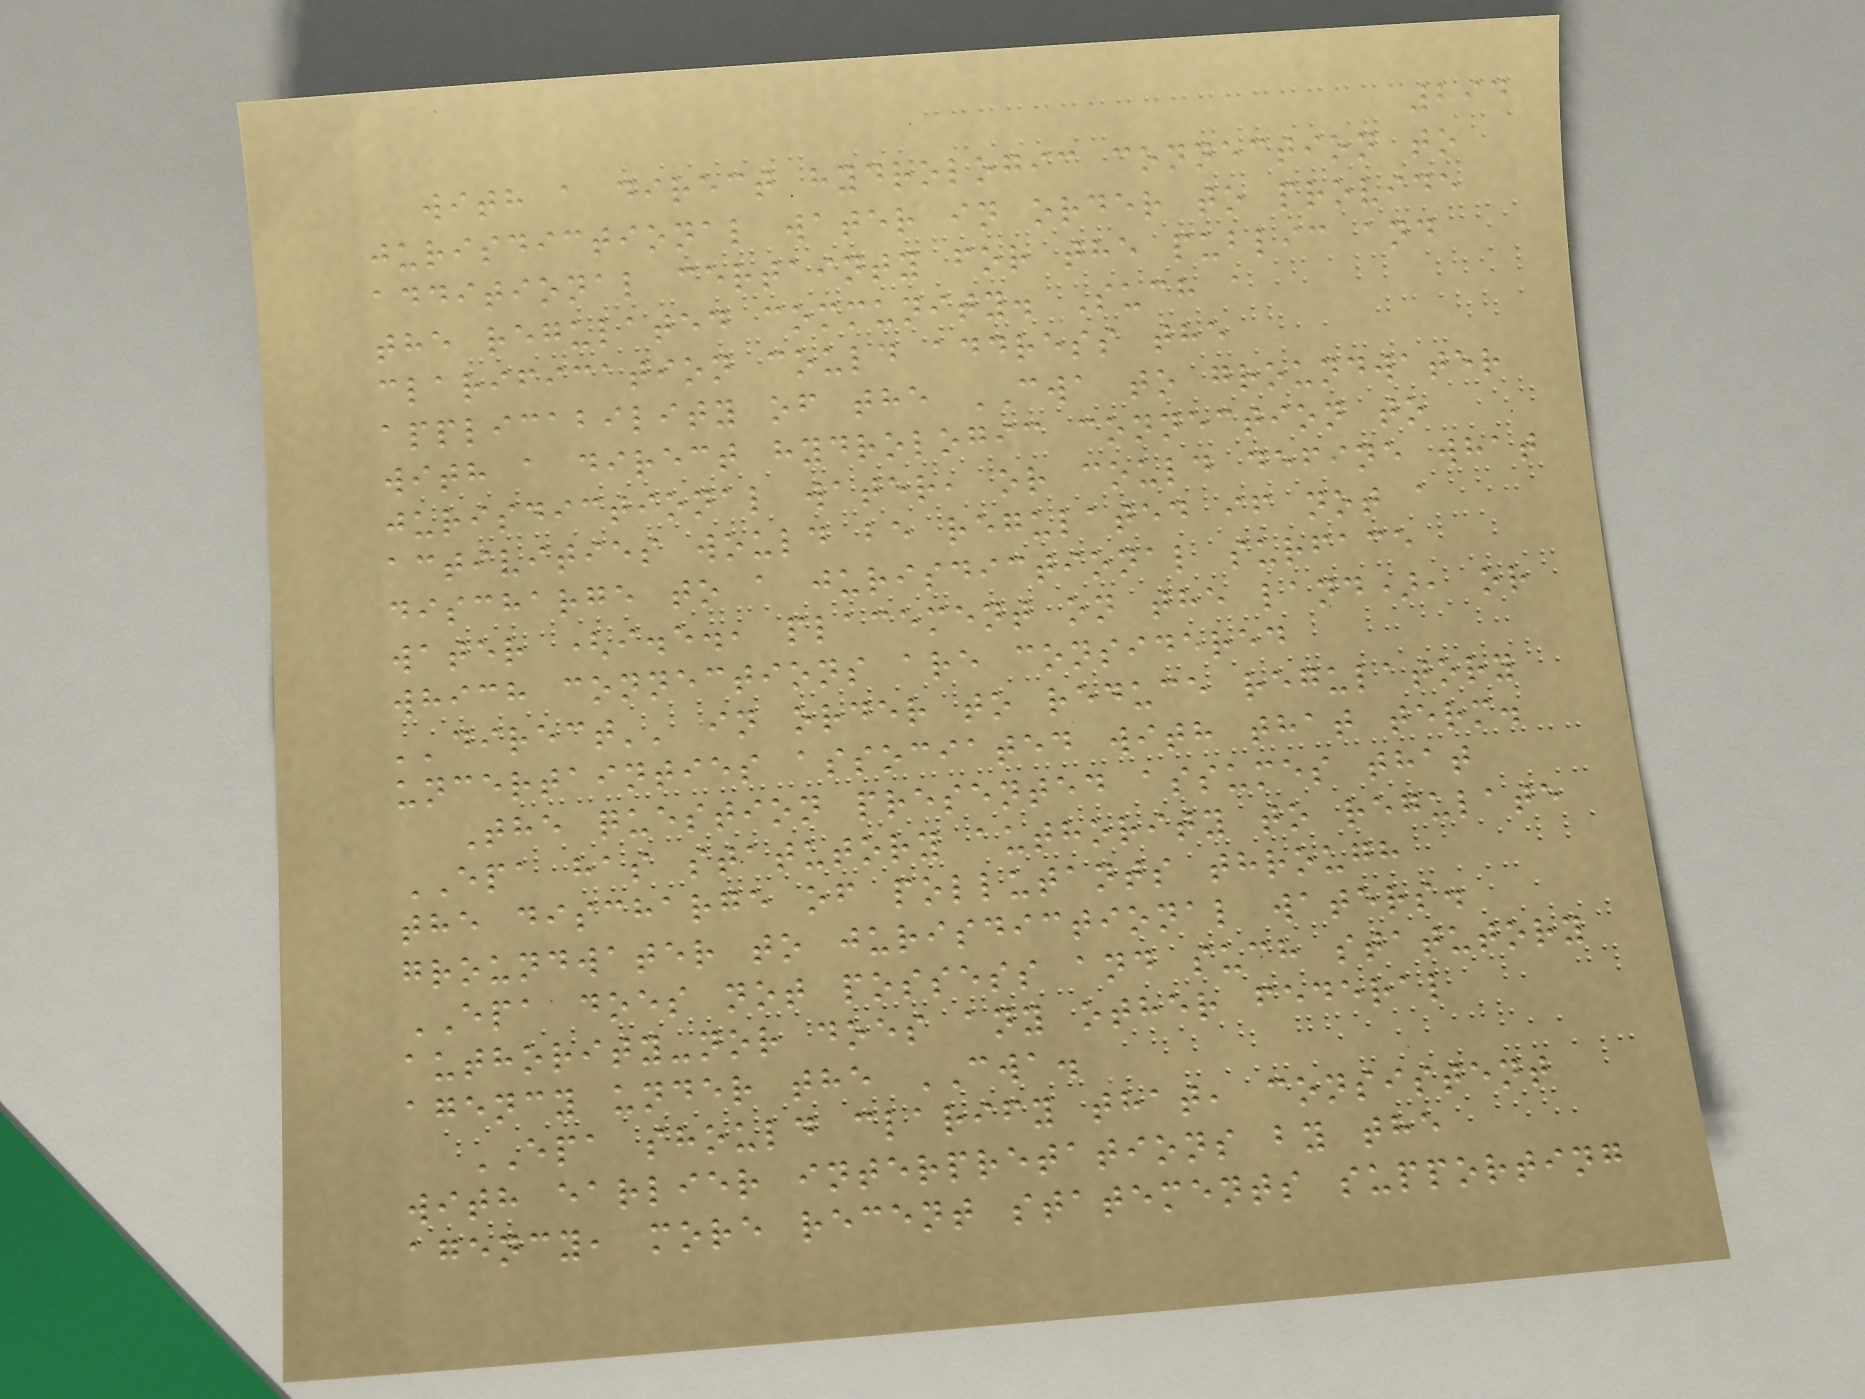294
with a direct hydrologic connection to
jurisdictional water in order to provide
additional certainty for the public and
the regulated community. Such a
clarification could address the
applicability of the CWA to groundwater
with a direct hydrologic connection to
jurisdictional water, or could define what
activities would be regulated if not a
discharge to a jurisdictional surface
water (i.e., placement on the land), or
which connections are considered
''direct'' in order to reduce regulatory
uncertainties associated with that term.
The question presented assumes that
EPA has statutory authority to regulate
the discharge of pollutants through
groundwater to jurisdictional waters.
EPA does not possess and such statutory
authority-nor does any other federal
agency under the CWA.
EPA should clarify that, consistent
with earlier interpretations by the
agency, more recent statements supporting
